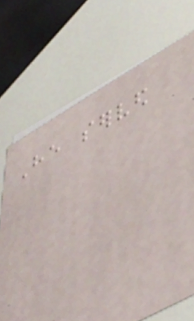He served
